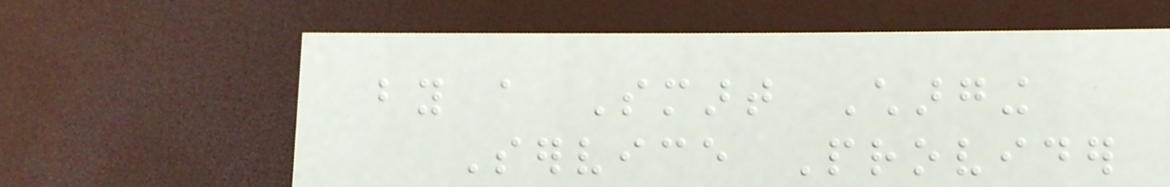by a Smart Charging
Service Provider
